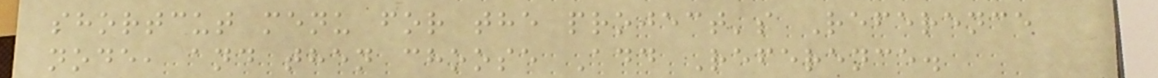shortcut menu for the project's Reference
node, and then choose Add Reference.
